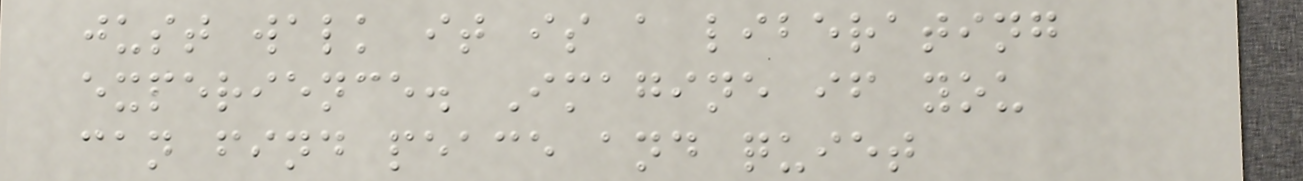just walk it is a liberating
experience. Imagine if you
can find peace and quiet
